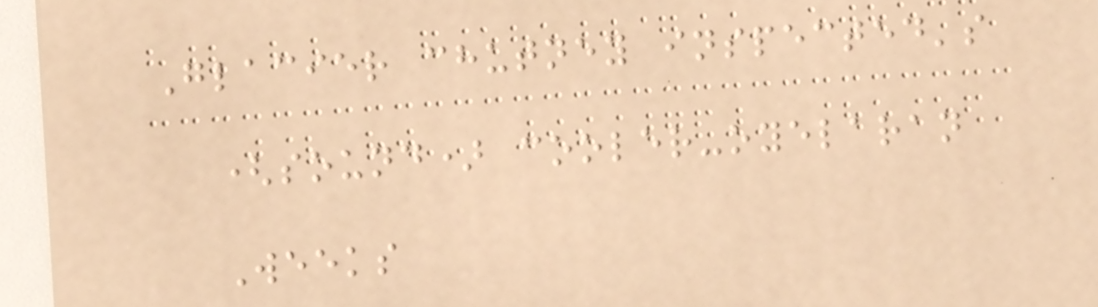Glacier chutney inspected's
(sound) cooler-oyelaran
Weeks
